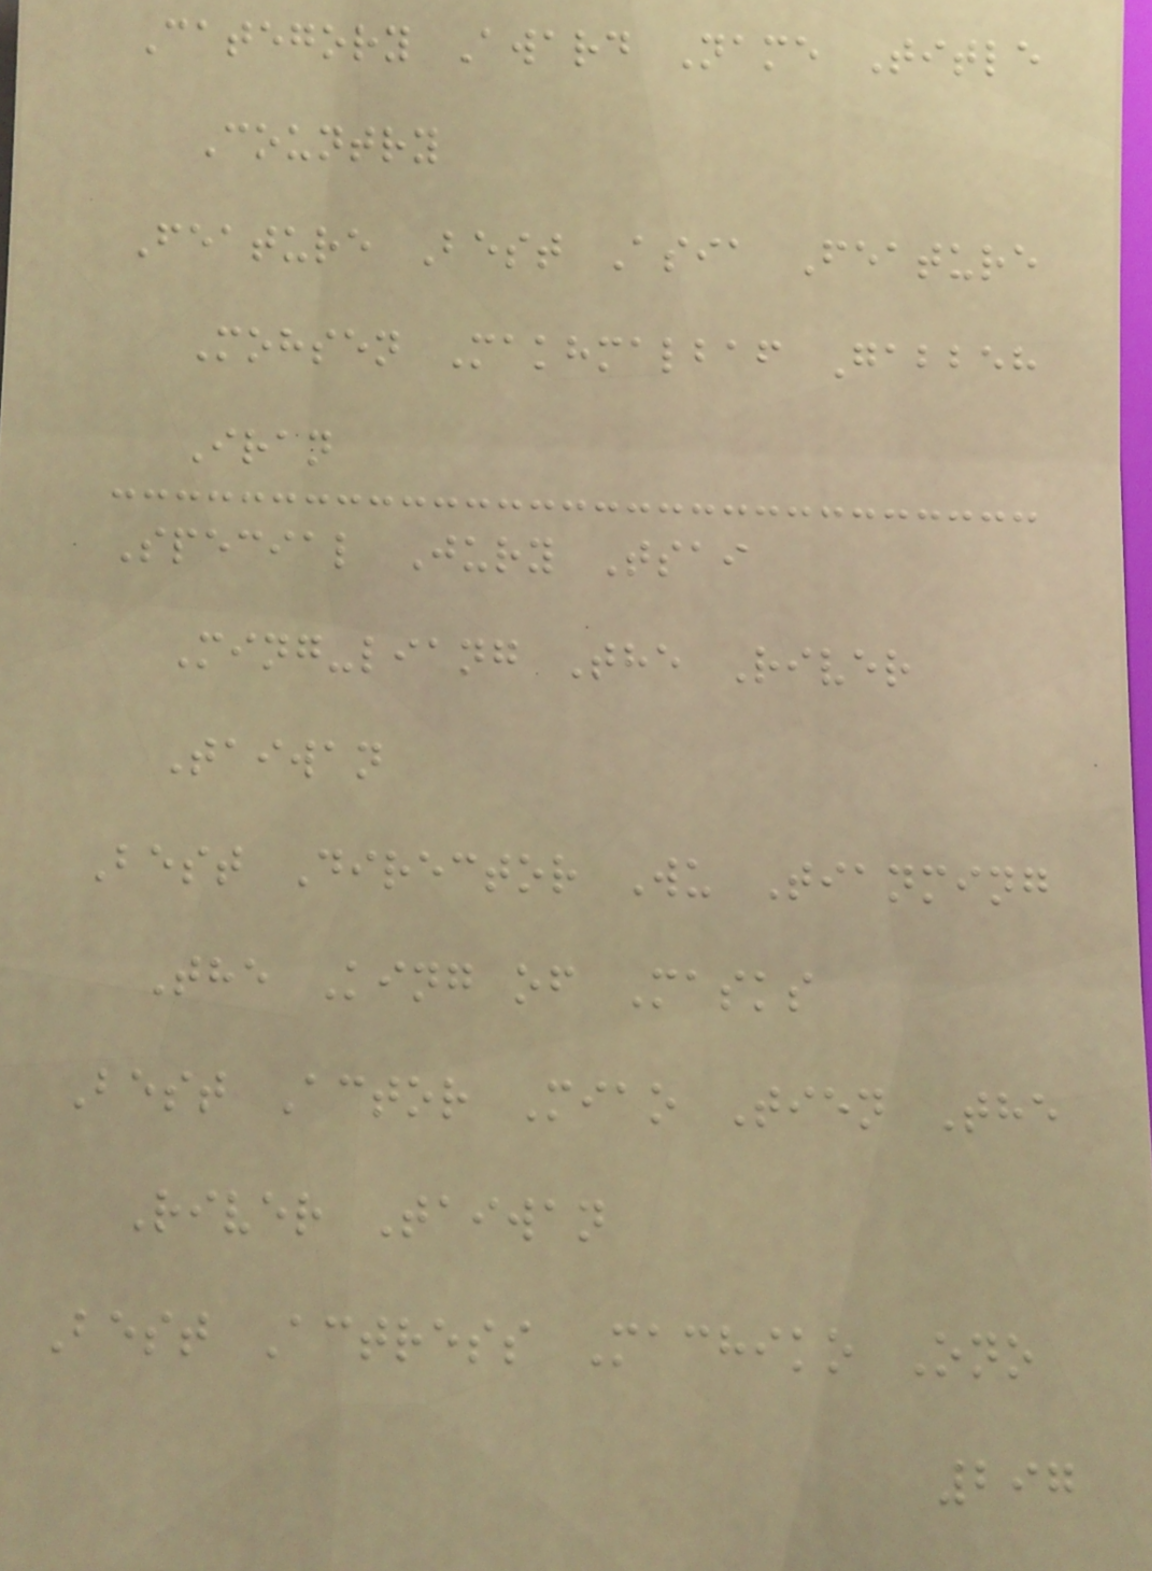Category Award Name Title
Country
Feature Best Asia Feature
Mohsen Makhmalbaf Gabbeh
Iran
Special Jury Tsai
Ming-liang The River
Taiwan
Best Director Wu Tianming
The King of Masks
Best Actor Miao Tien The
River Taiwan
Best Actress Machiko Ono
297
